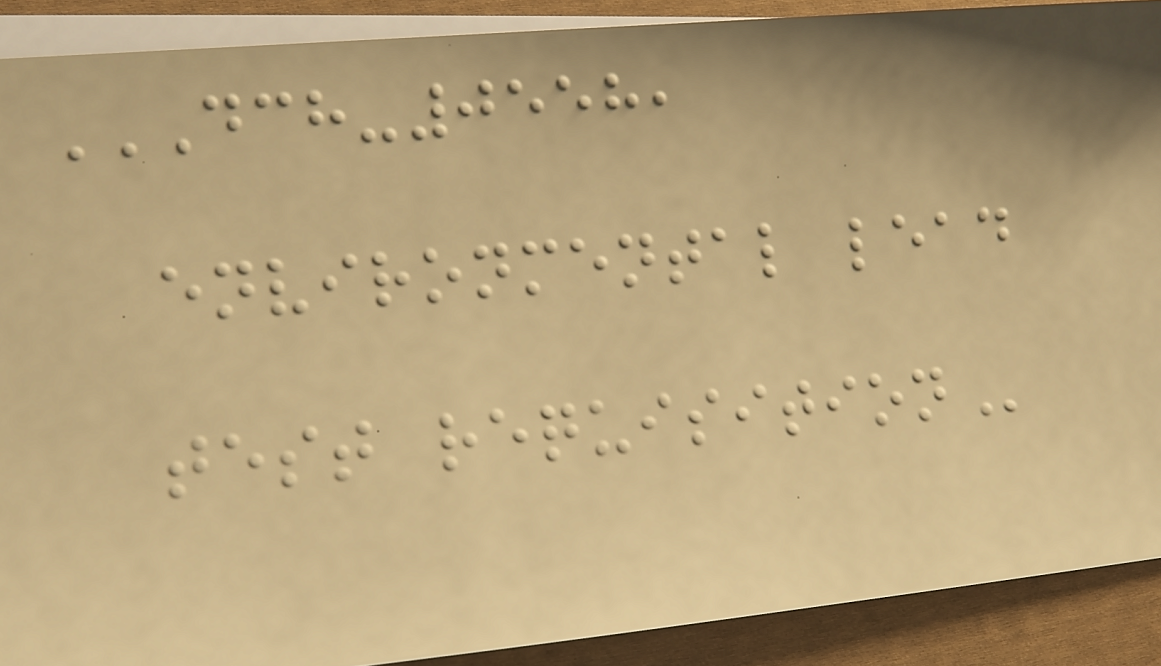DCH-0558,
ENVIRONMENTAL LEAD
TEST REQUISITION
